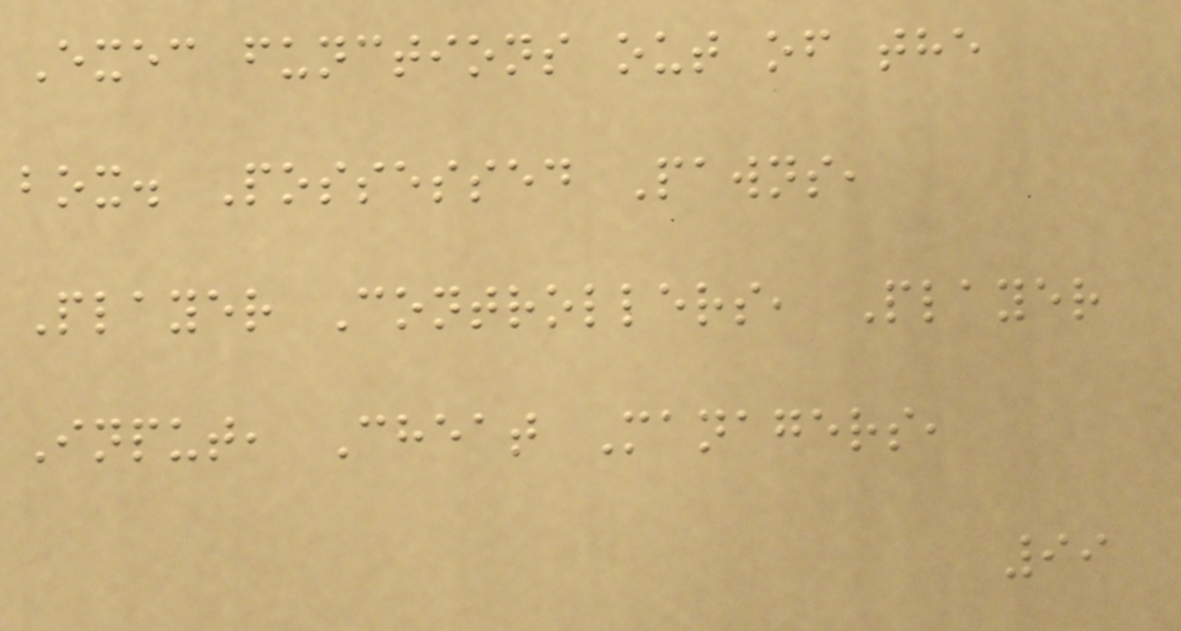Exec functions out of the
box. Possessed Pawns,
Player Controllers, Player
Input, Cheat Managers,
99
